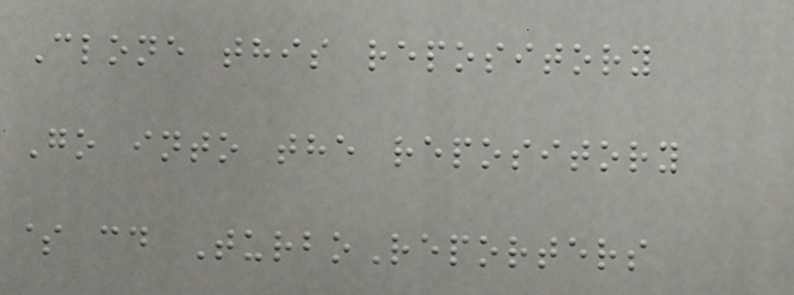Clone this repository
Go into the repository
$ cd TurboReporters
